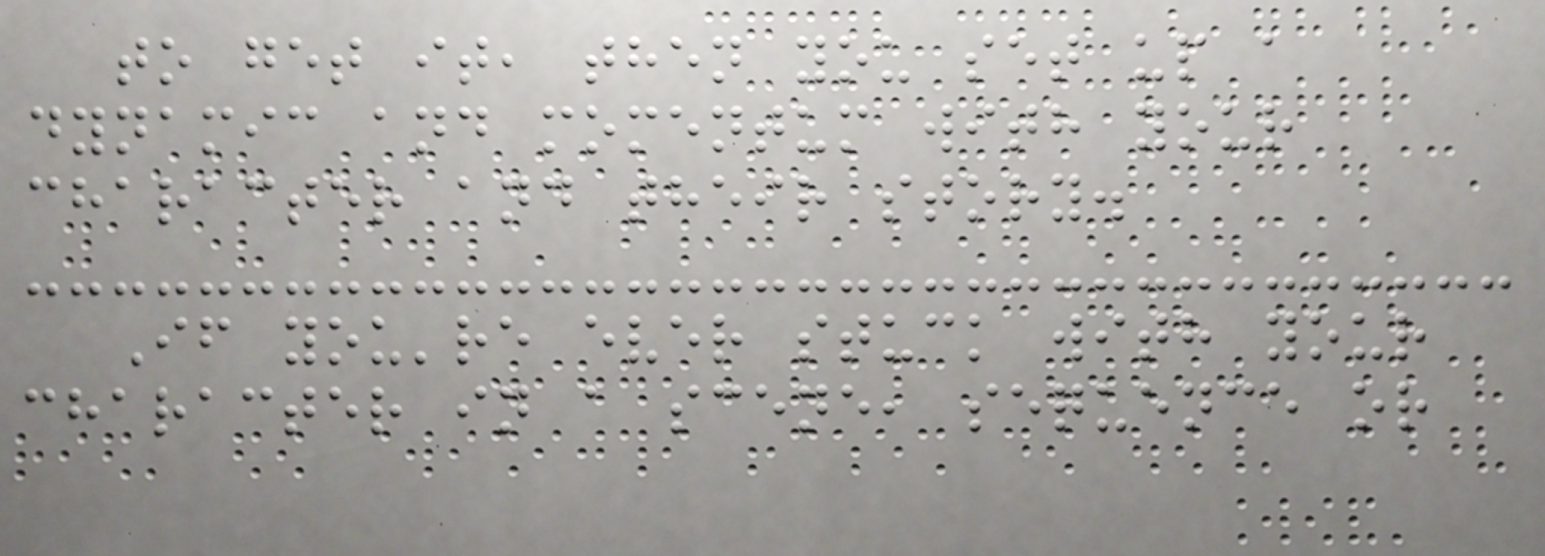to get it, then you set up a
dynamic and momentum with your
character and their story.
If you're ever stuck with your
character in a scene, sequence or
